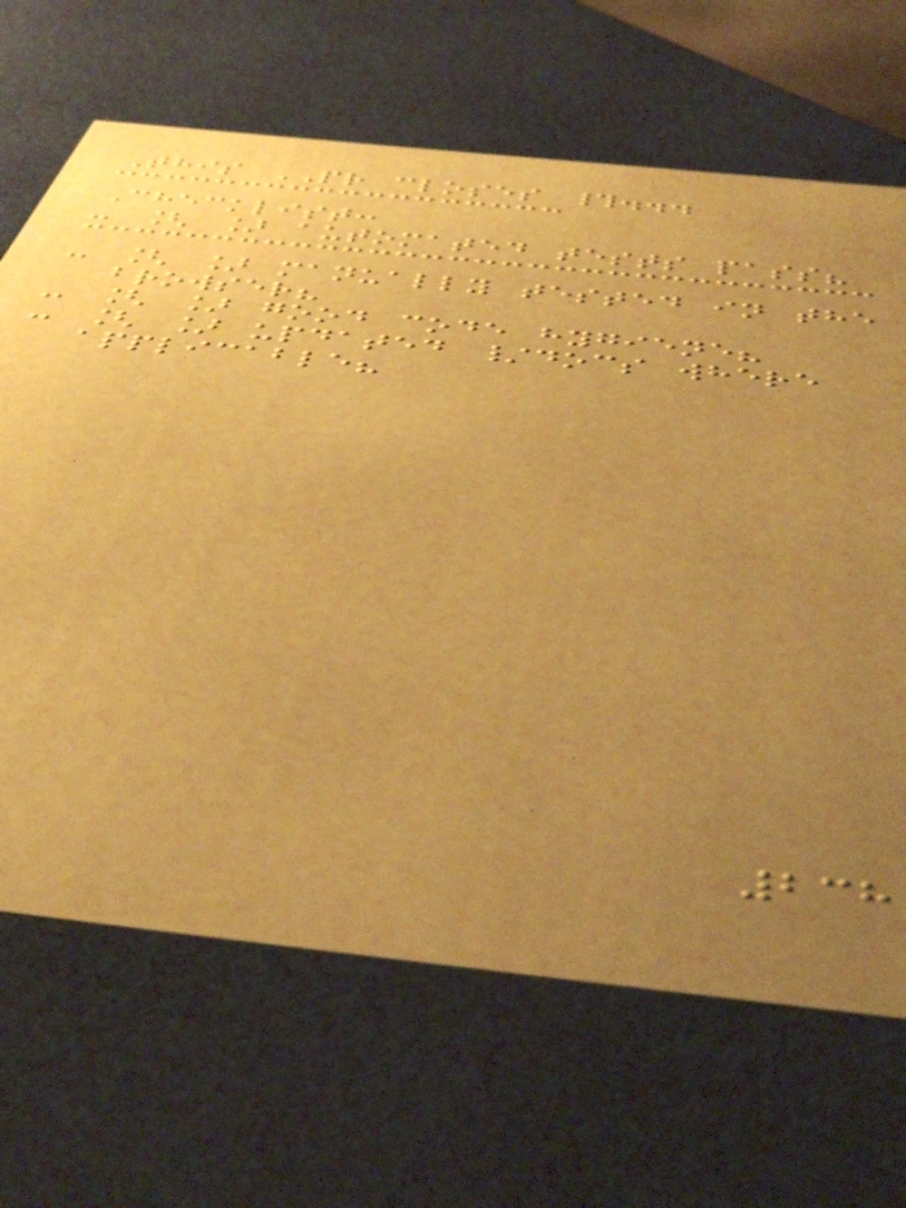This PR closes #...
Checklist:
- [ ] automated tests pass?
- [ ] manually tested in the
browser?
- [ ] good code hygiene?
- [ ] updated /docs where
applicable?
238
